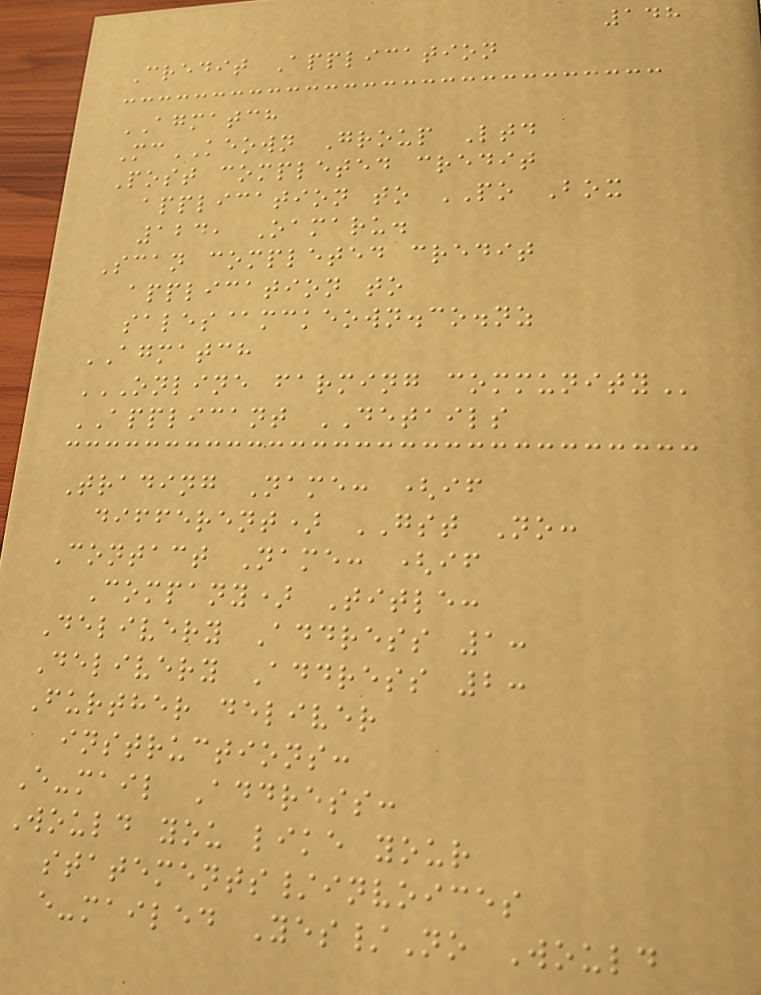148
Credit Application
AGMATCH
McKEOWN Group Ltd
Post completed credit
application to PO Box
124, Oamaru.
Scan completed credit
application to
sales@mckeown.co.nz
AGMATCH
ONLINE FARMING COMMUNITY
APPLICANT DETAILS
Trading Name: (if
different) GST No:
Contact Name: (if
Company) Title:
Delivery Address 1:
Delivery Address 2:
Further deliver
instructions:
E-mail Address:
Would you like your
statements/invoices
e-mailed Yes/No Would
